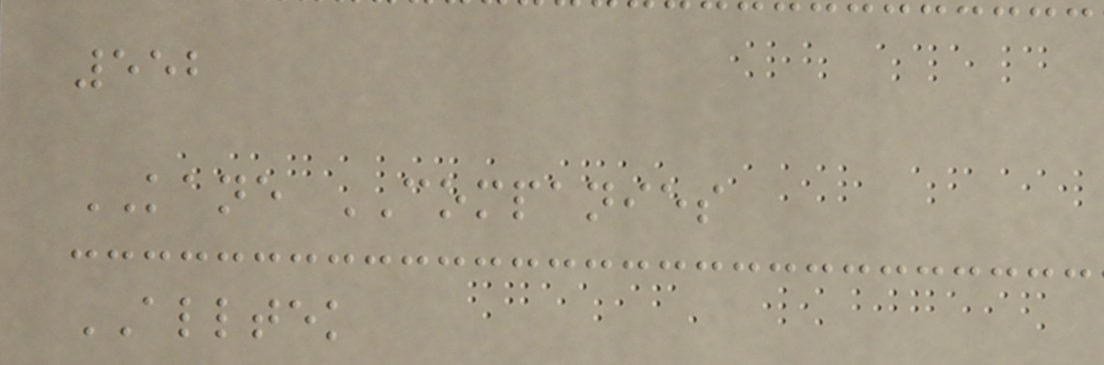552
KANE COMPANIES
ALLTEK
